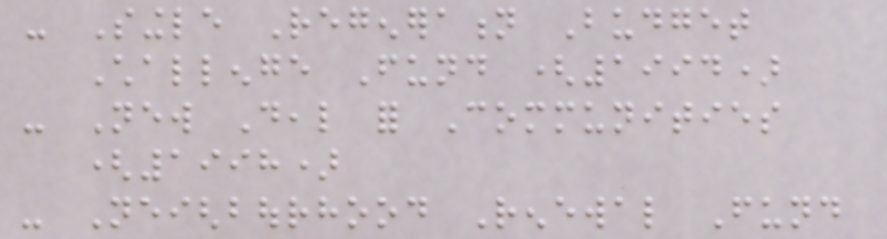- Single Regeneration Budget
Challenge Fund (1994)
- New Deal for Communities
(1998)
- Neighbourhood Renewal Fund
